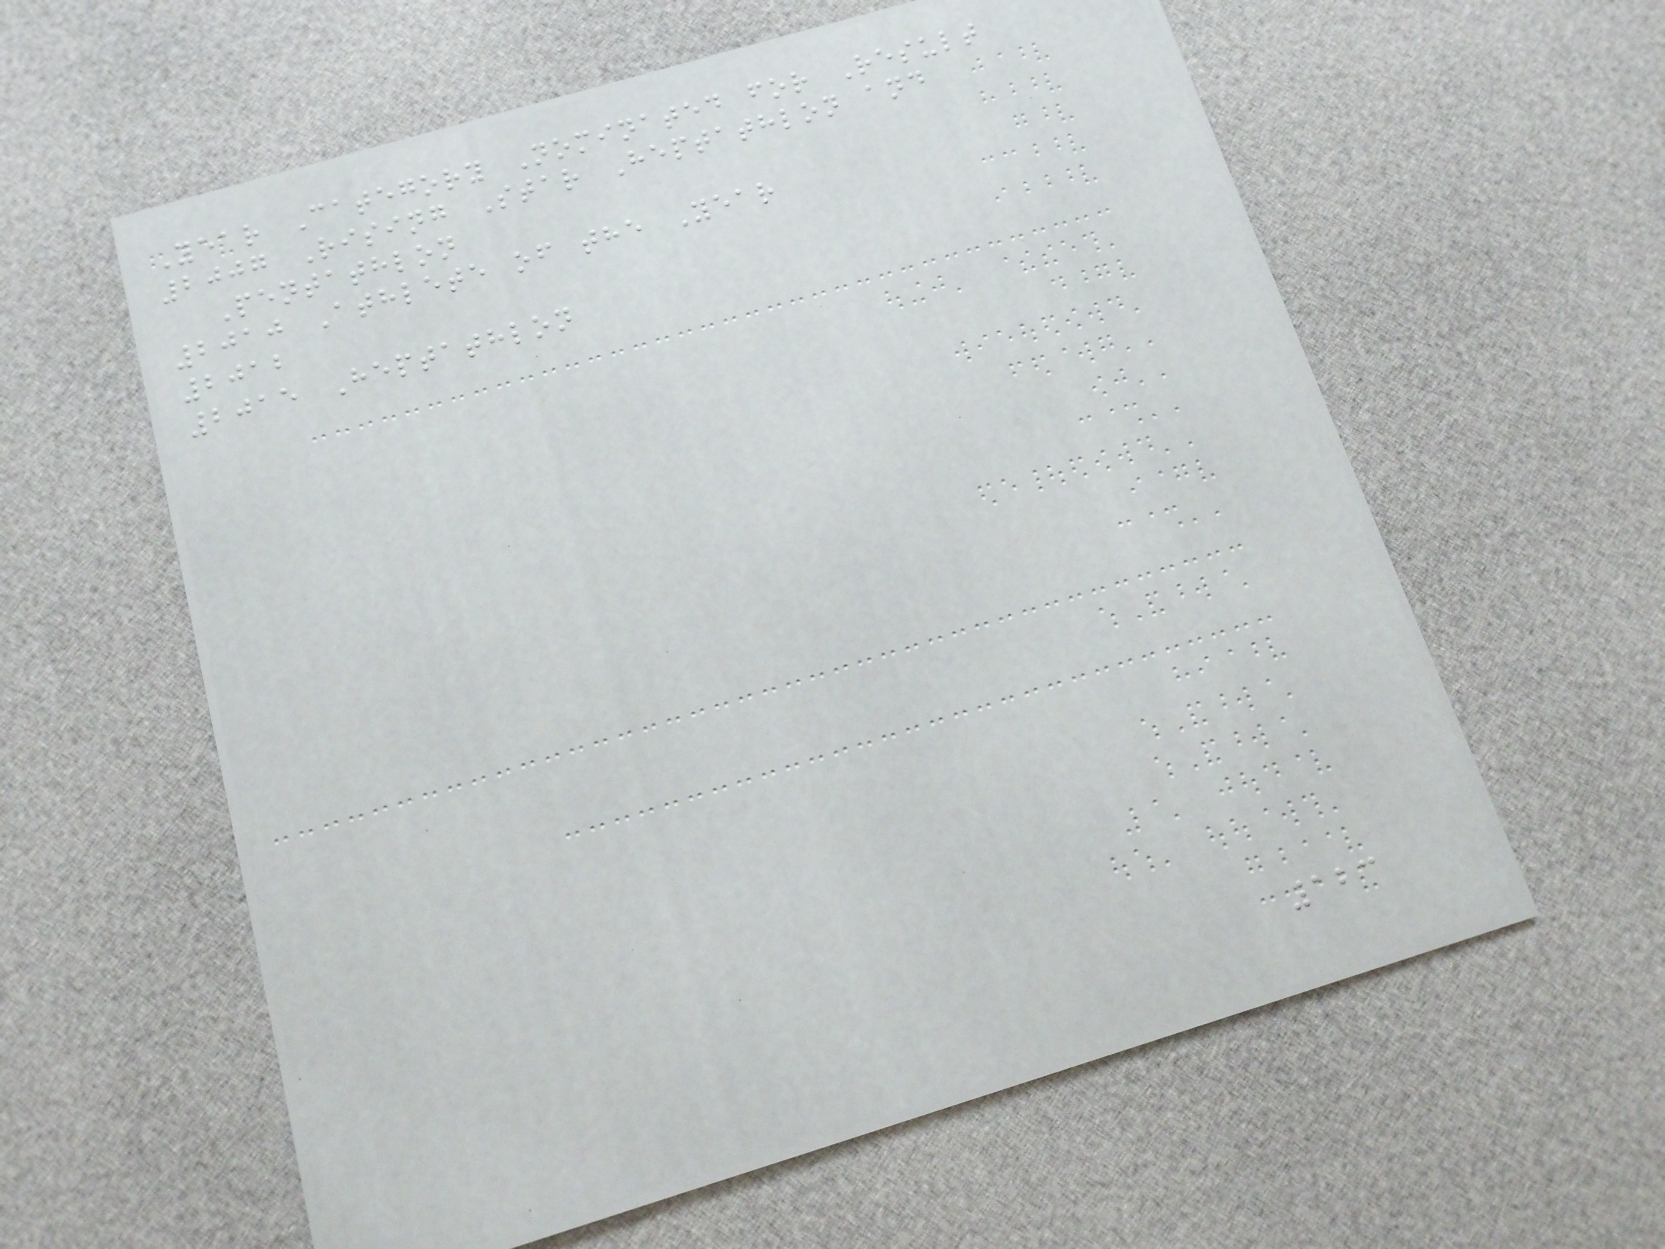Year Category Nominated for Result
2007 Rising Star Heptathlon and
Pentathlon
2010 Athlete of the Year
2012
2015 Heptathlon
123
